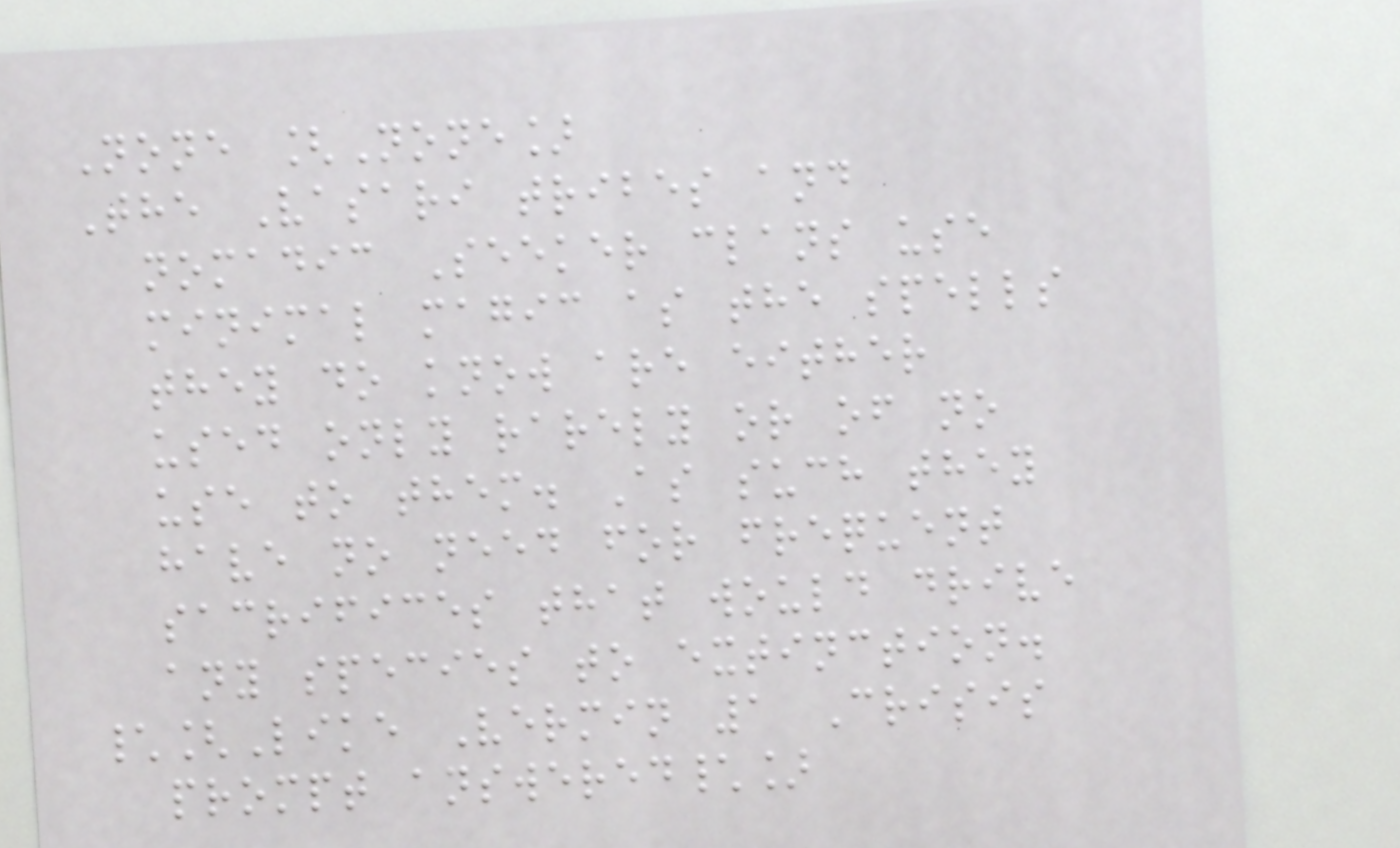None [None]
The Vasari tribes and
nomadic Seeker clans use
minimal magic as the spells
they do know are either
used only rarely or of no
use to them. As such they
have no need for frequent
sacrifices that would drive
any species to extinction.
\[Like Vermin 1 Crisis
prompt answered\]
